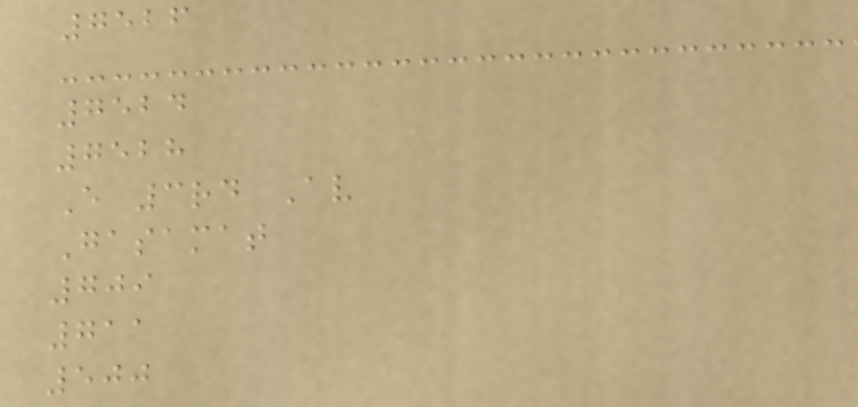7526
7524
7528
E 3rd Av
Gasamat
709
711
500
